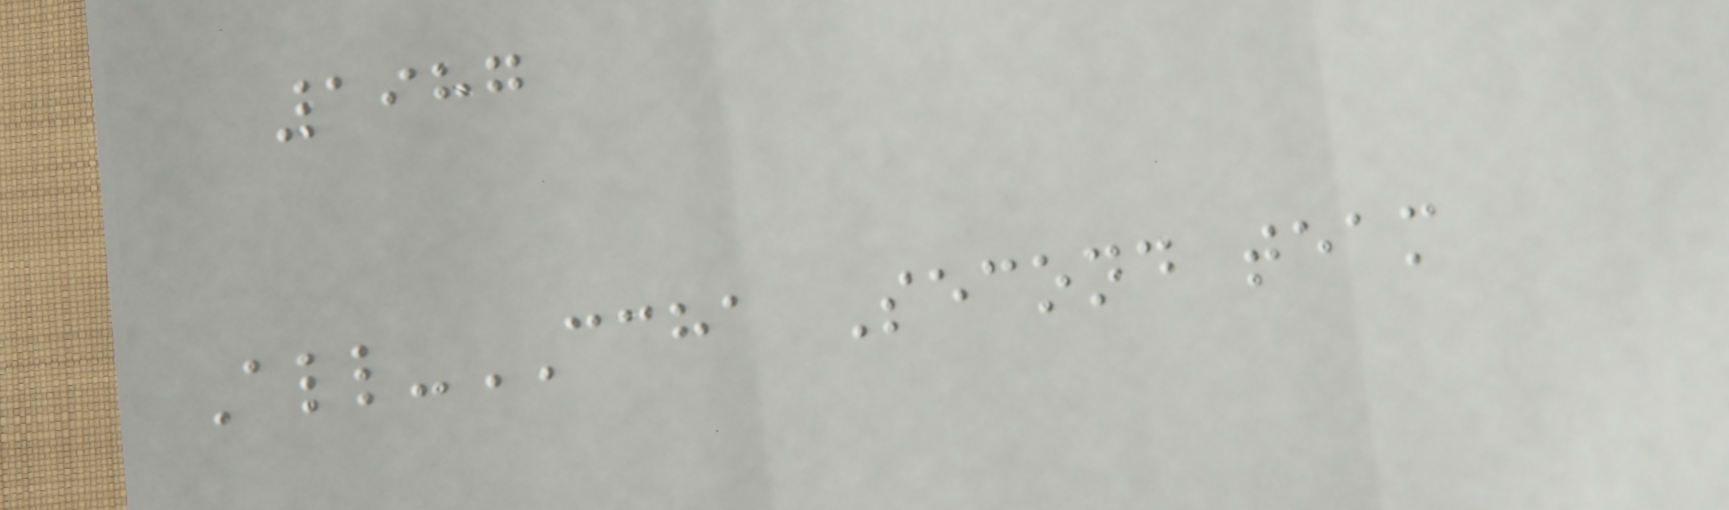1987
All-CCHA Second team
